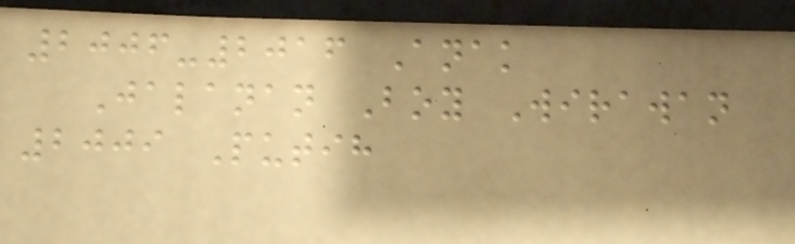2006-2016 Anak
Jalanan Boy Wirawan
2009 Putih
